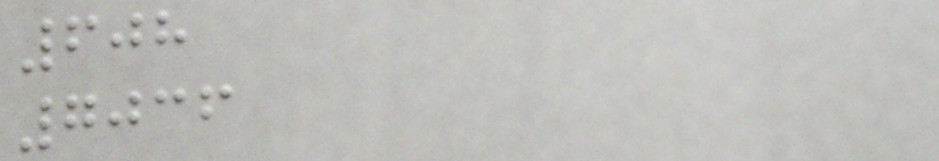608
7036
